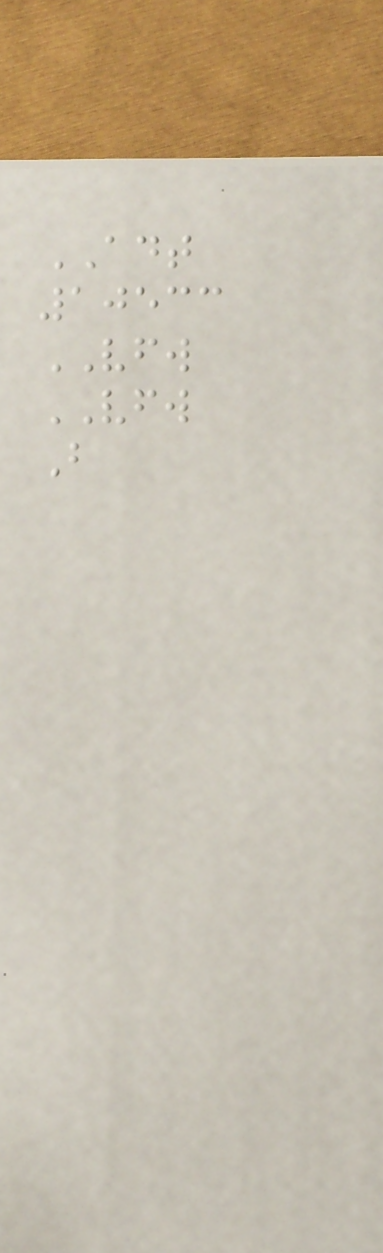ADT
10533
VFW
VFW
B
